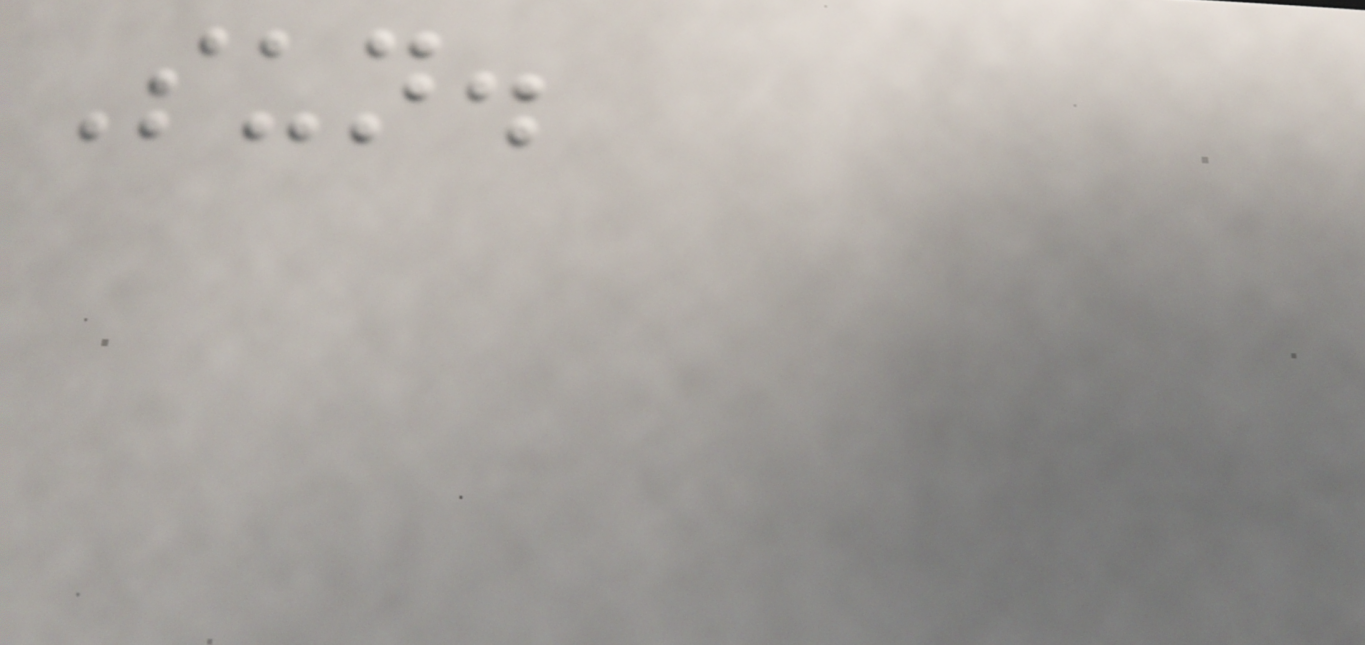Sun.
